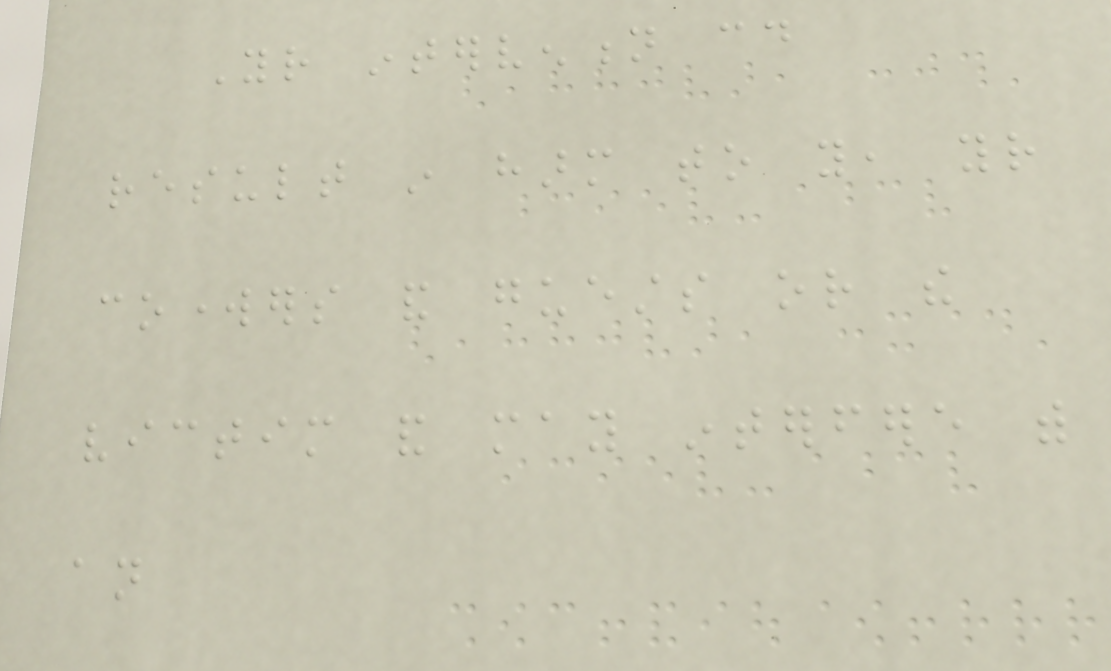Your intervention could
result in harm to you, your
coworkers and guests or the
victim and may interfere with
an
